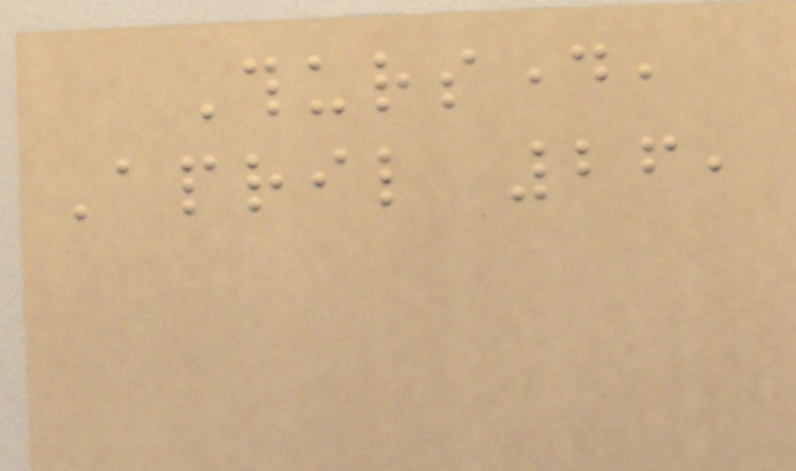Thursday,
April 26,
